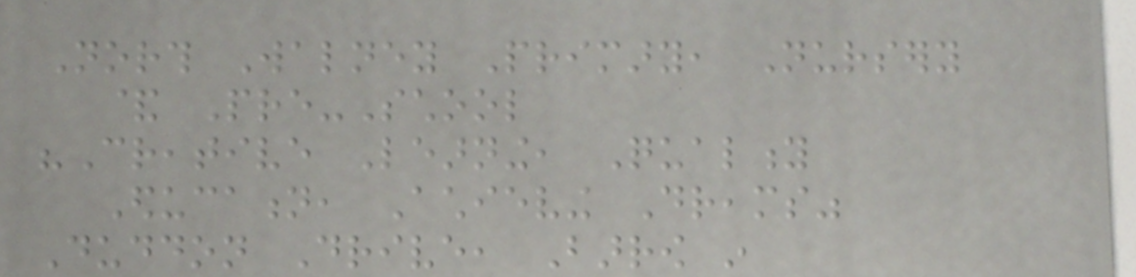North Walney Primary, Nursery
& Pre-School
"Creative Learning, Quality
Education, Achieving Dreams"
Duddon Drive, Barrow in
